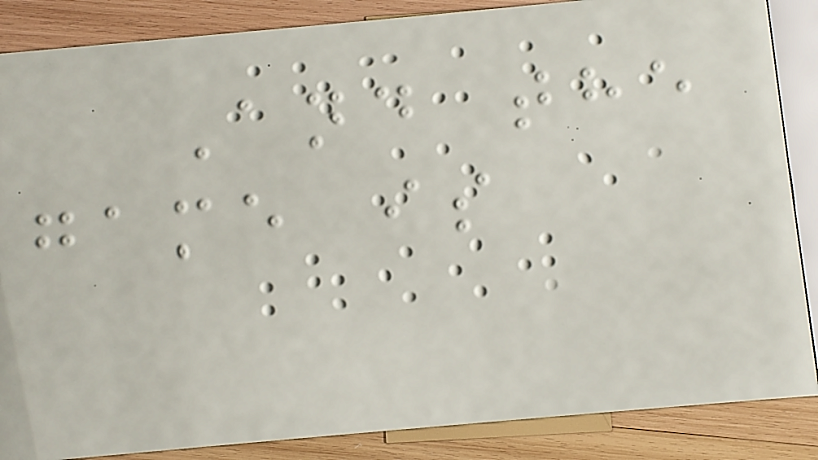And the
game is
